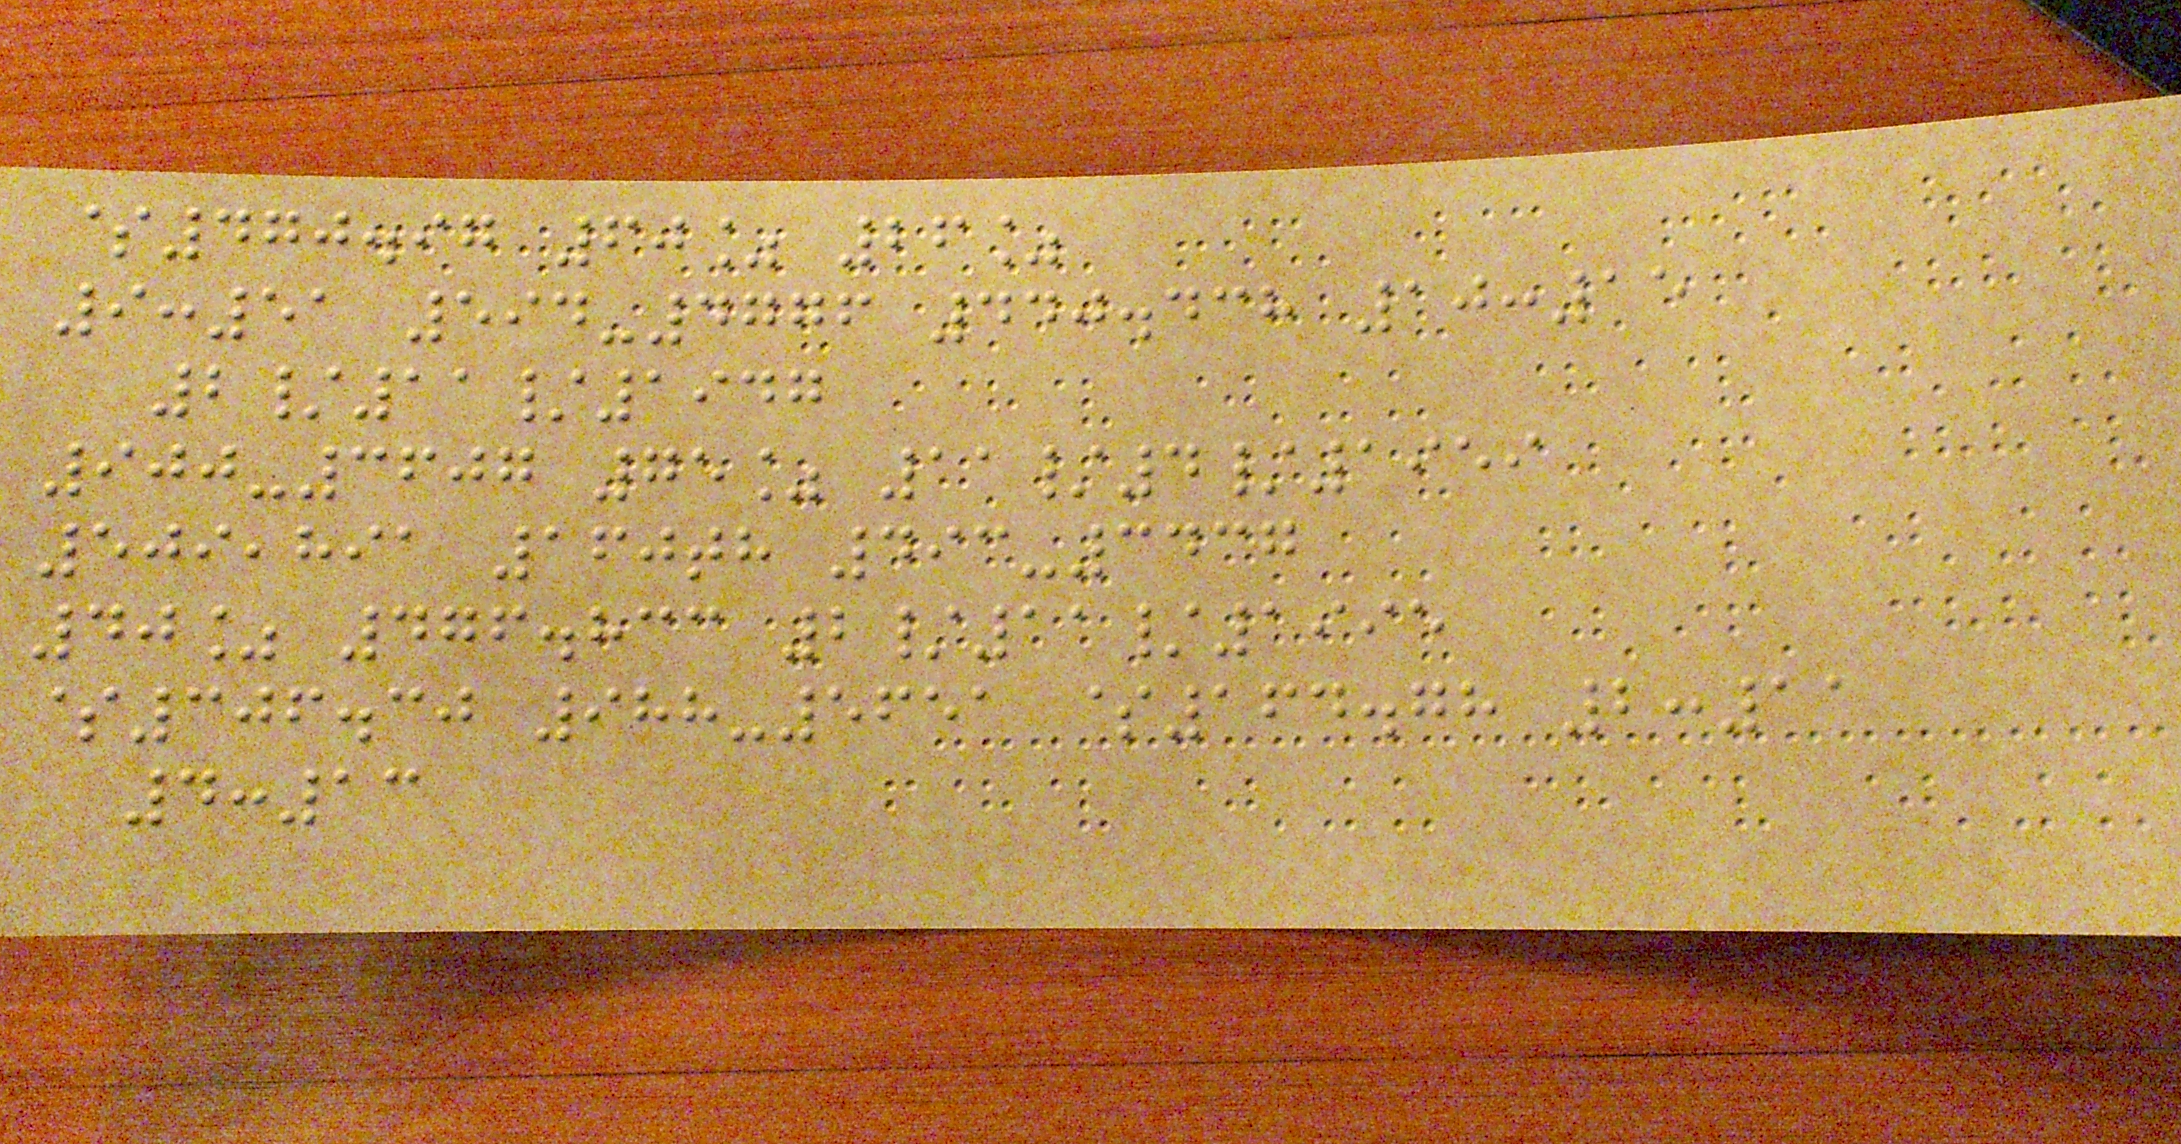$470.97 60% 26%
9:51 594-4776 440.438 10:15
2/11/1947
900-3607 75% 11/4/1959
509,891 160th 493-3437
40% 476.833 2/11/1995
$306.30 988-5651 $164.78 2:11
4:13
